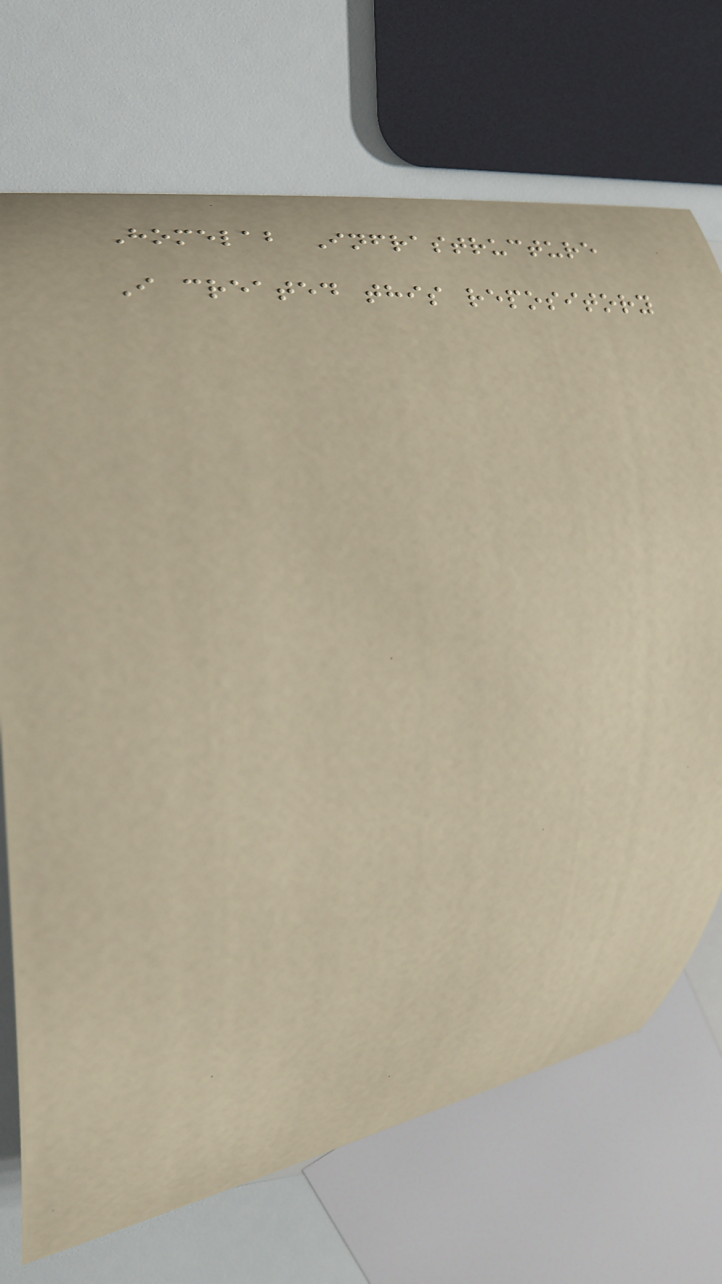Homelab Infrastructure
I created this repository
